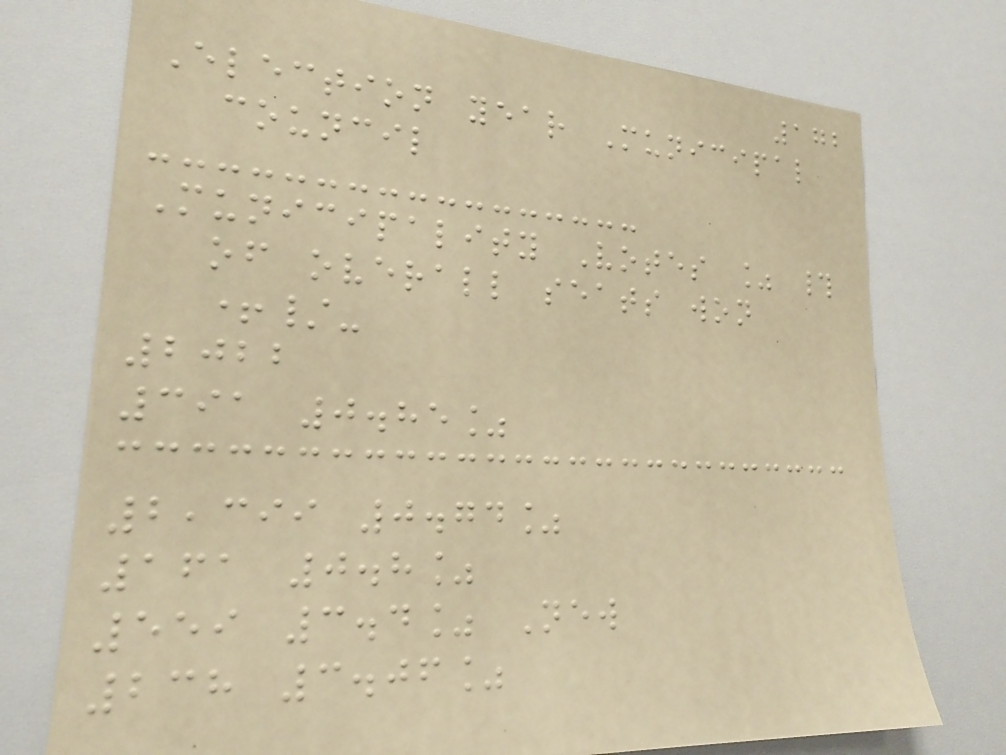172
Election year Municipal
council
Municipality Votes % #
of overall seats won
+/-
2022
391 0.85%
2,399 0.74%
161 0.8%
559 3.4% New
238 3.06%
